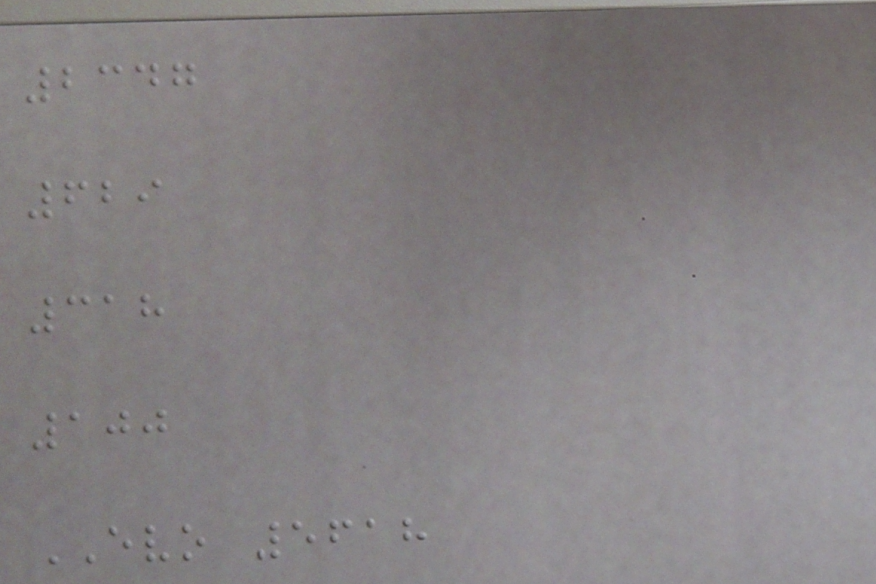2347
629
318
100
EVO 5618
